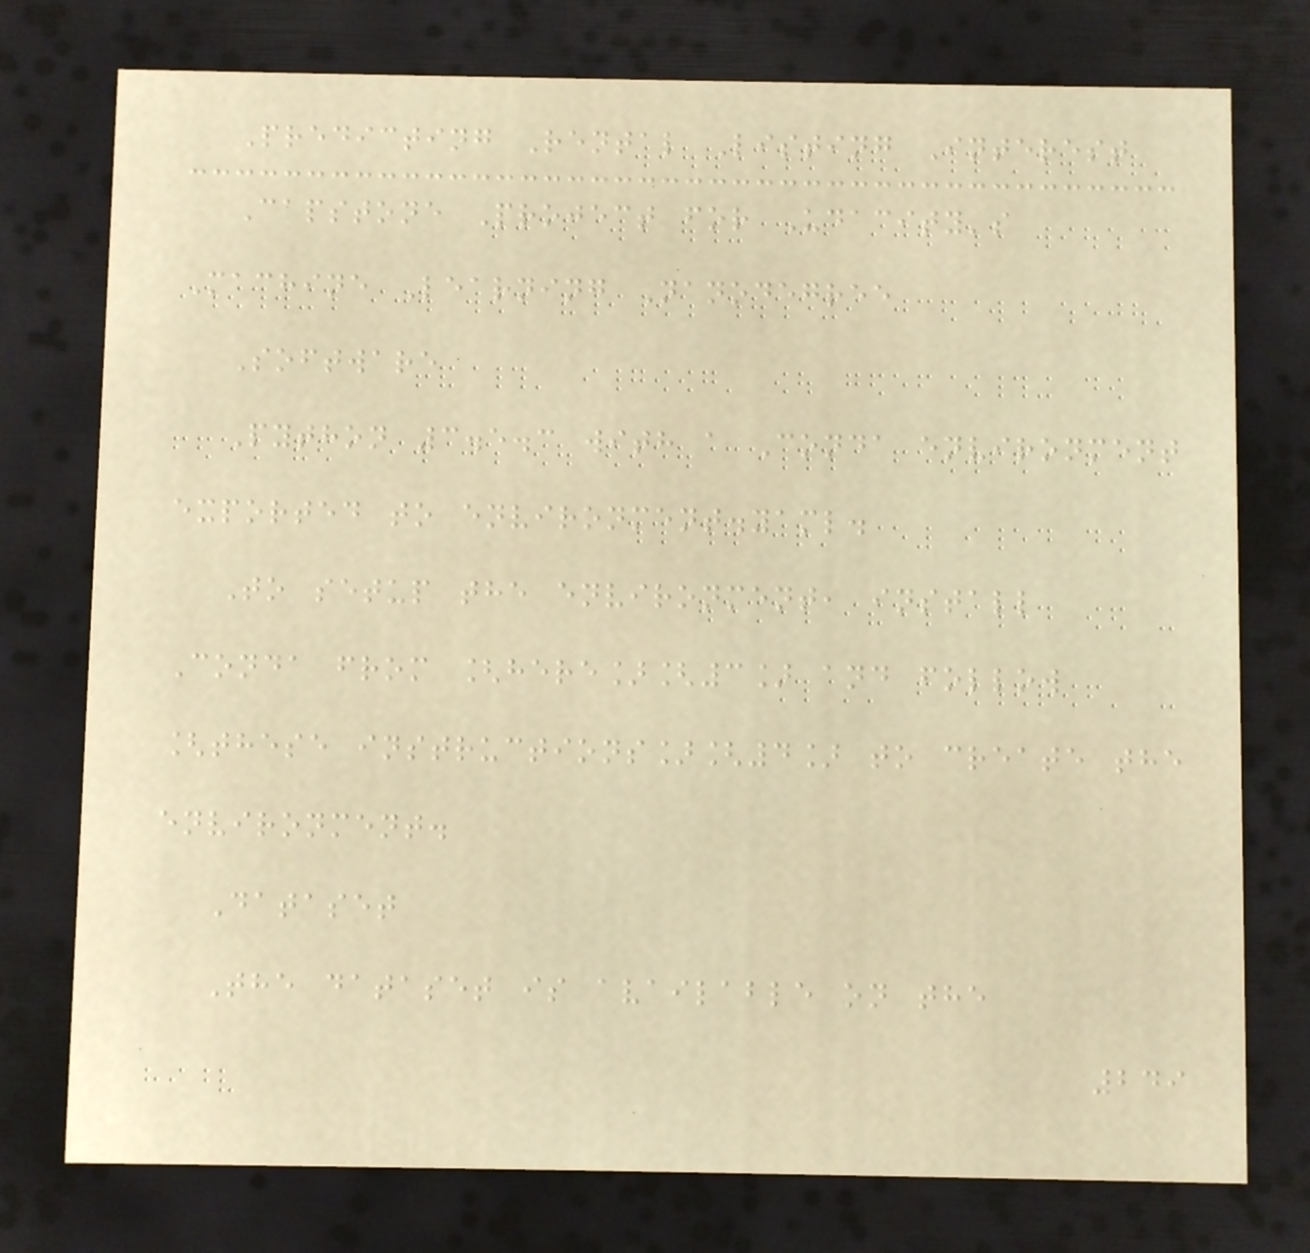Predicting Rental Listing Interest
Capstone Project for Udacity's
Machine Learning Nanodegree
Software
Python 3.5.3 with a Conda environment
exported to environment.yaml.
To setup the environment, install
Conda from [here][3] and follow
[these instructions][4] to create the
environment.
Dataset
The dataset is available on the
249
